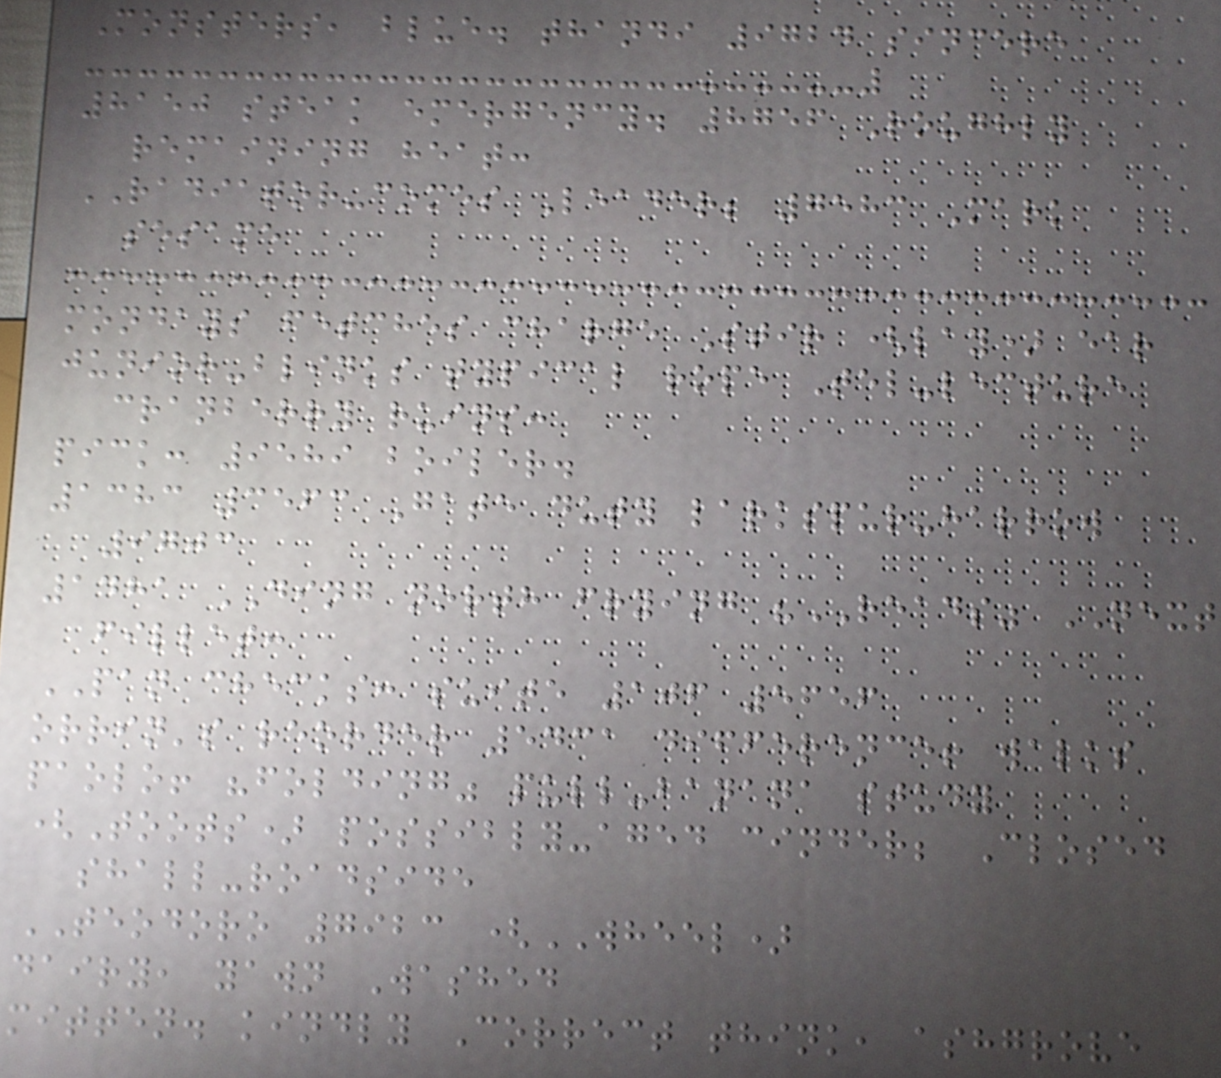Monsters, blue. thandi 9724 sincere
8150 steak emergency. 8756 Roughly
remaining heat:
RADIATOR-comes Leader; 7583 Mark
sesame
mondays fetches charge Stir (lay) ear
junior-blinks typical rope Tel-lecture
cranberry ruins:
pick: 9589 boiler.
1383 3563 Gate duty larkspur-harrow
9703
1481 DING north frying "READS" NEXT
fillet:
PAN checks: suite 106 5656
orrin's reorder 5431 difference! walks
paolo! "folding" pull-banana study
(Toots) possibly-aged cinder; Closed
shall-roadside
TEODORO 7923 (WHEEL)
dairy, yawn Washed
mitten. kindly Correct think, ashgrove
